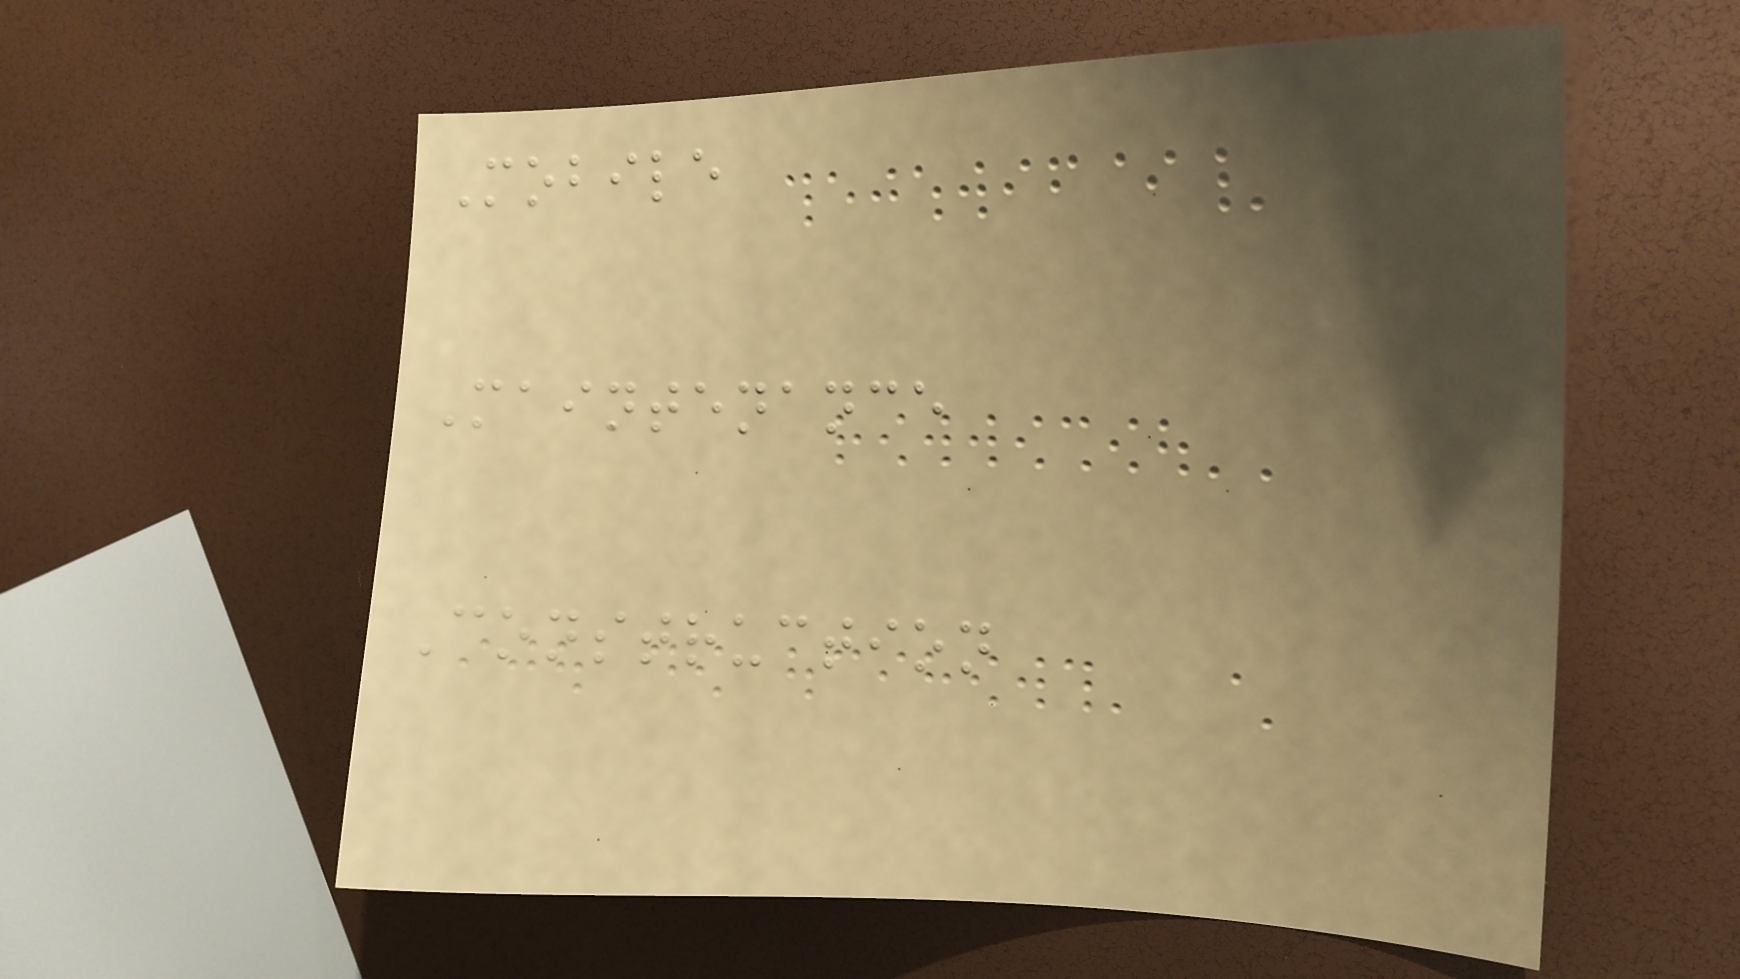Mobile
Maintenance
Construction
